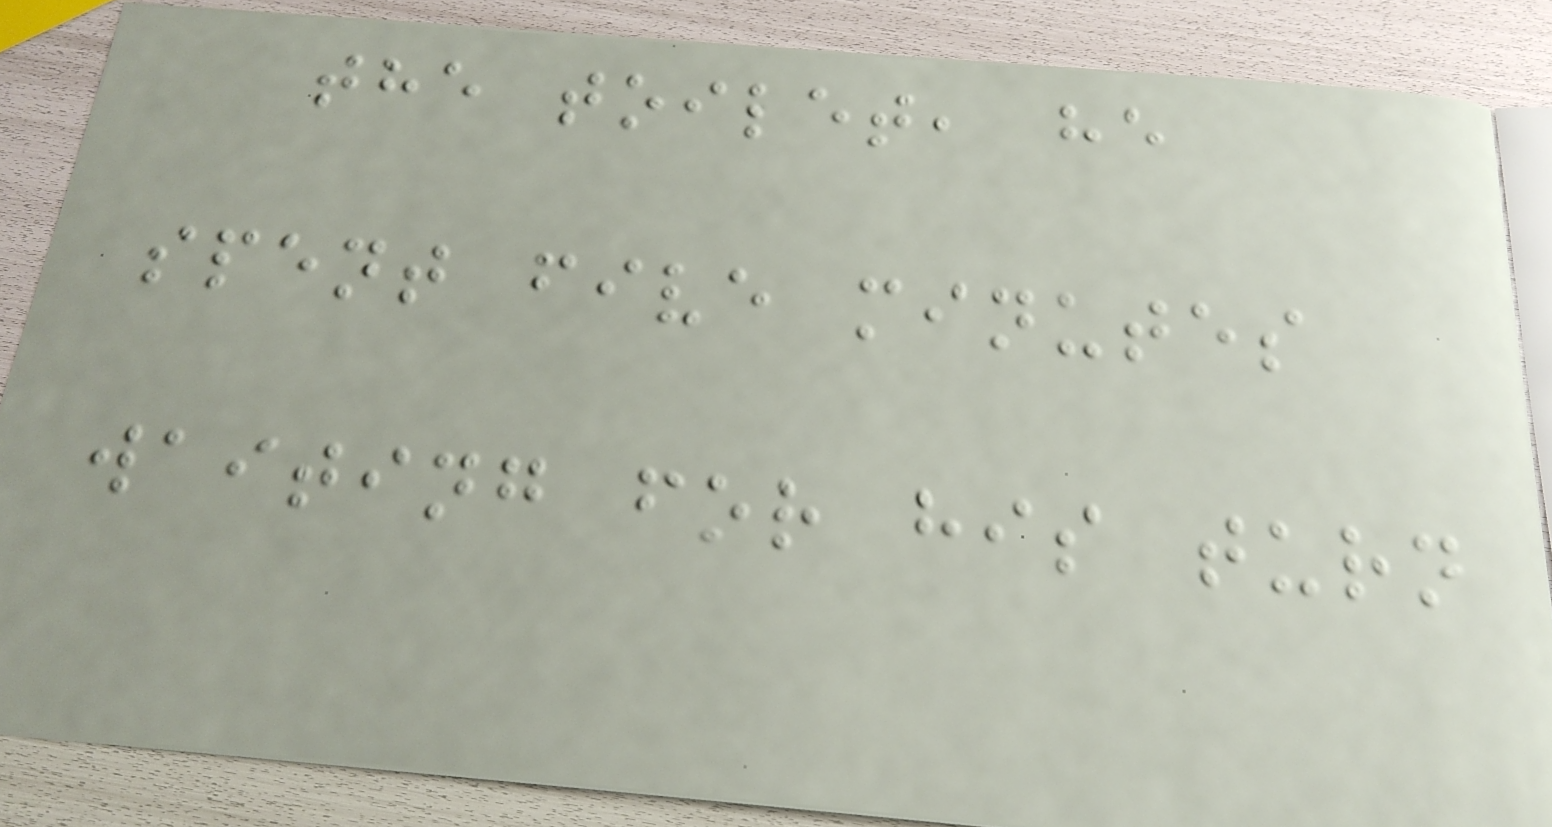the toilet, he
spent five minutes
waiting for his turn
